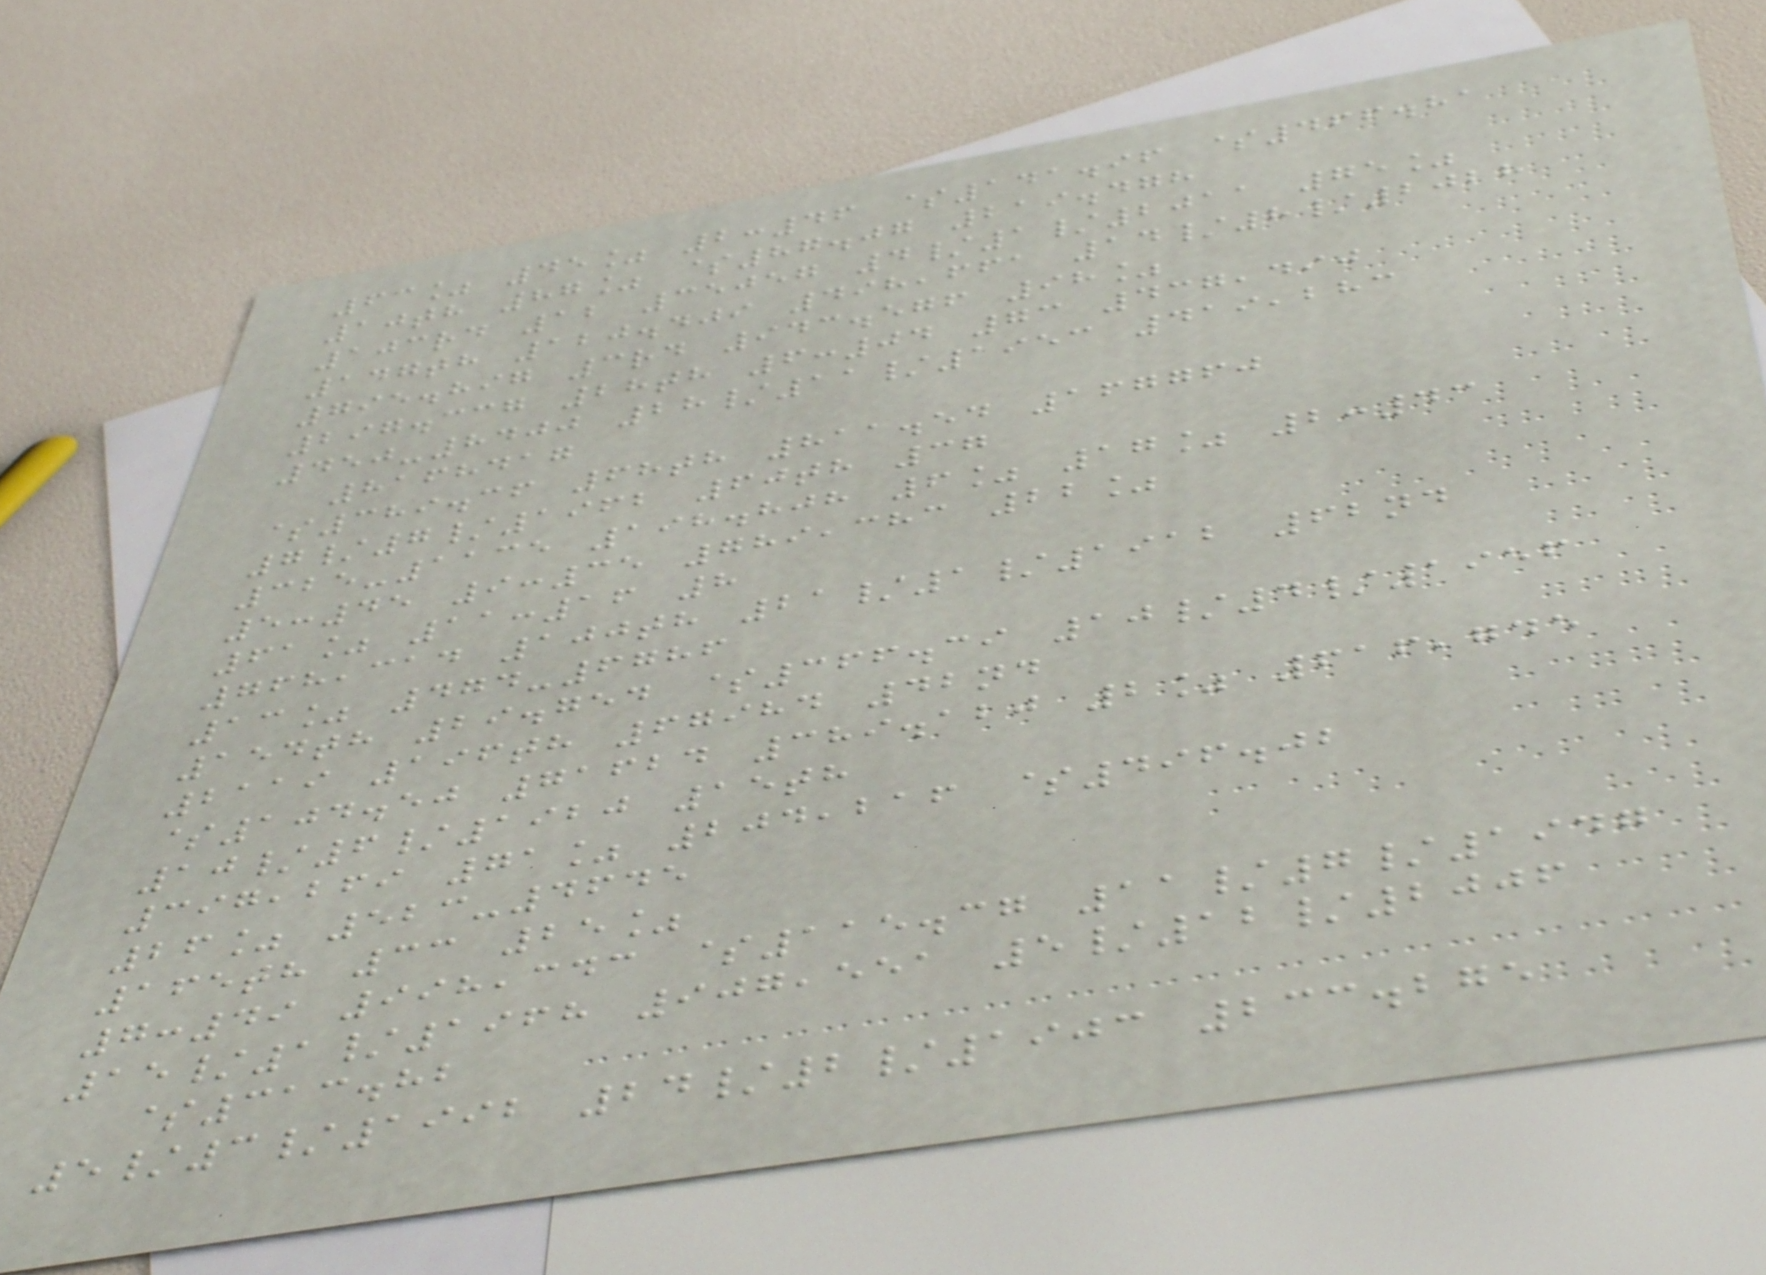63% 45% 2:46 $141.96 $466.81
10th 87% $87.07 219.478
103rd 12 35057 4/1/2011 75%
147th 120.409 498,661 14/8/2028
795.897 3rd 943.576 98%
297.337 28th 6:04 73 437,490
450-8400 28/11/1953 419,283
8168417
$389.36 68th 811.54 167760
7/7/1962 60th 37
325-1135 198.808 6% 17% 2:43
5:45 9:35 789,383 22%
61% 11:16 8
768,314 100th 21/1/1912 62nd
13% 474-6786
154th 29.754 $366.39 10/4/1956
2119 196th 67984 42nd
$104.50 71624 389.120 2% 616,745
10/6/1920 15th
397,269 71% 204,216 $496.02
26% 523-4645
165th 33 25%
7:49 998,343 $115.37 11/7/1947
15/1/1968 907,551 5/12/2006
$313.82
5/3/1992 24/2/1903 233.275
